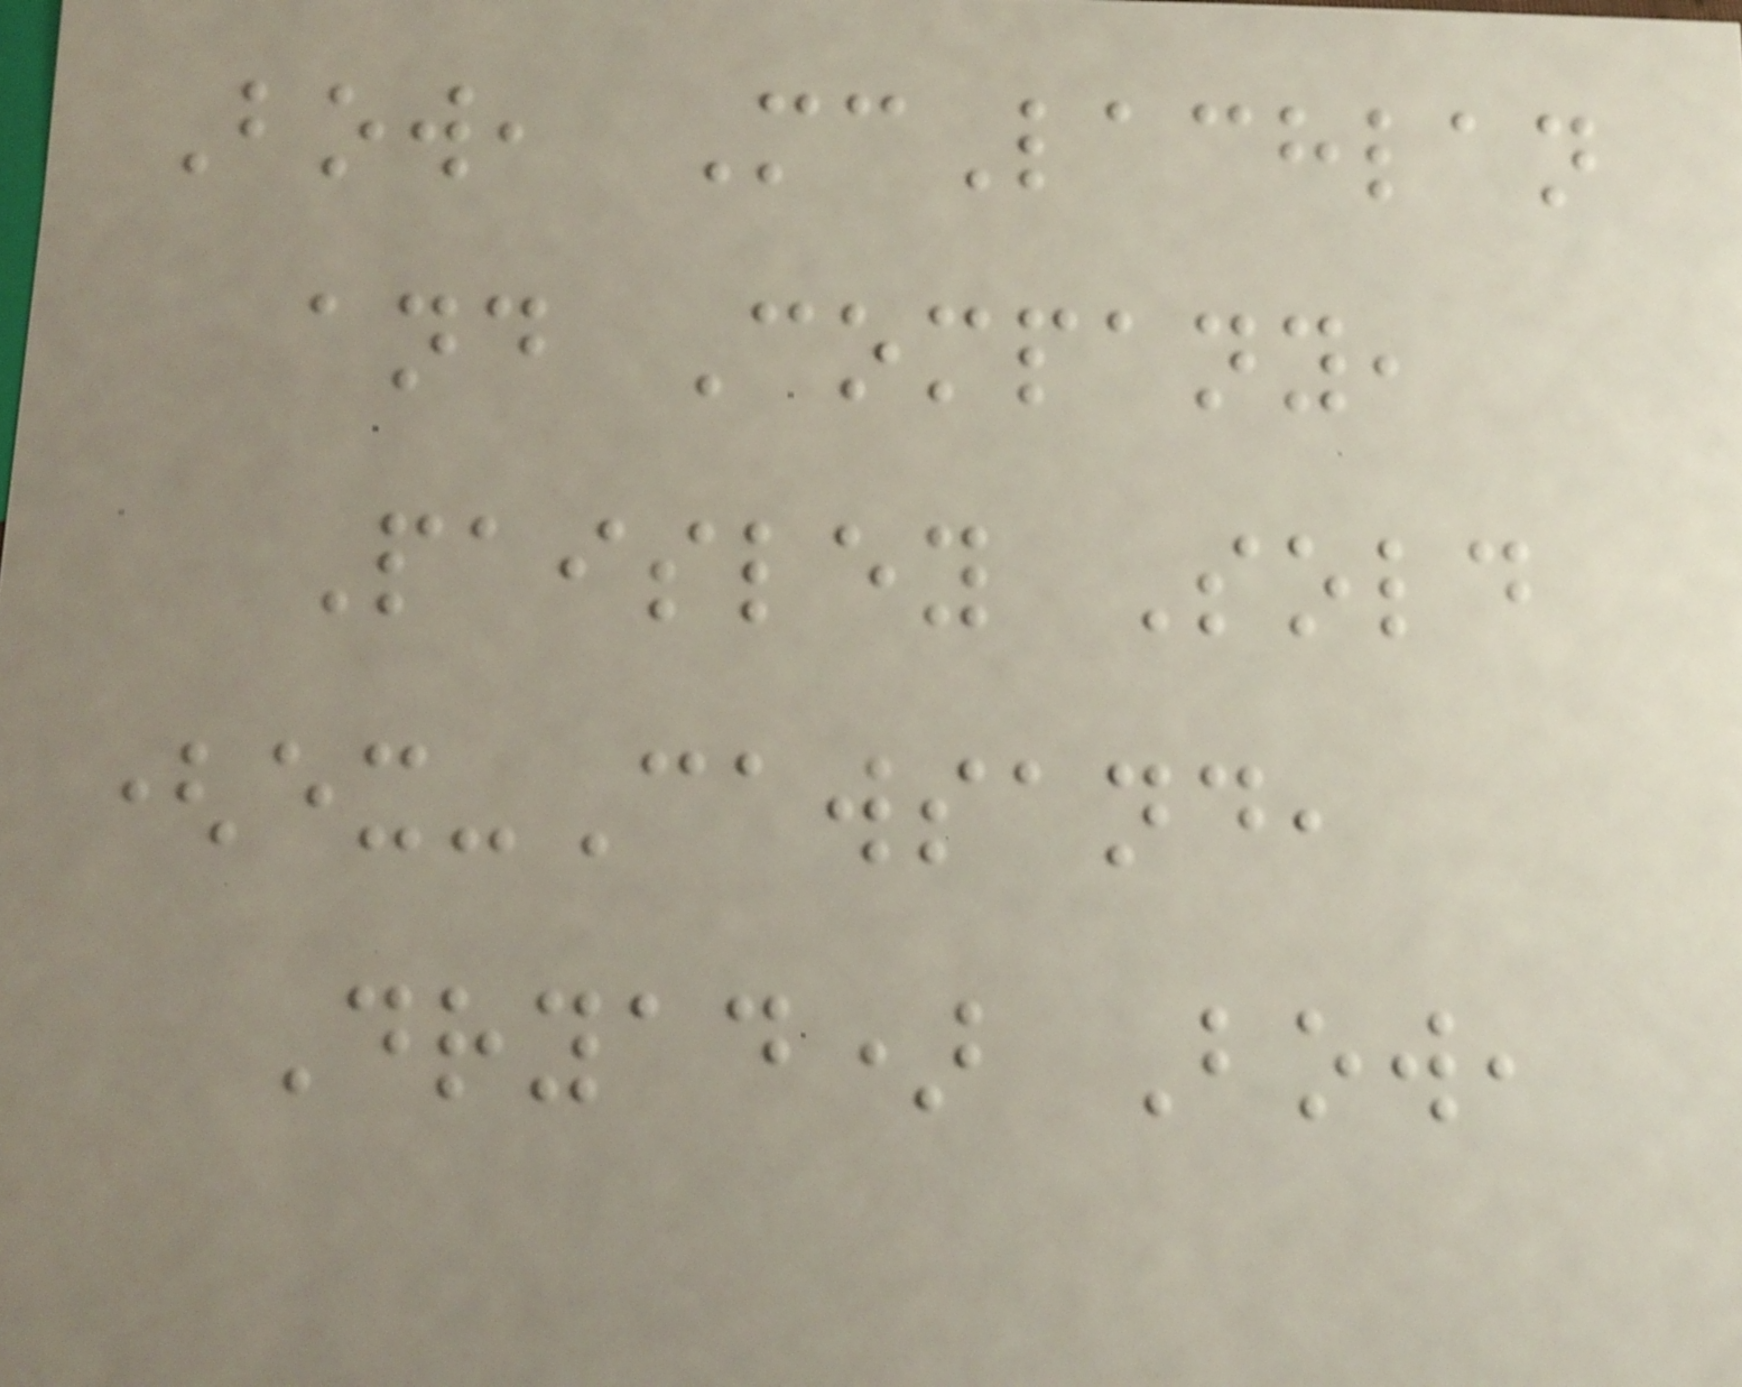Bow, McLachlan
and Company,
Paisley Sold
(ex-Cawsand,
Dryad) Bow,
